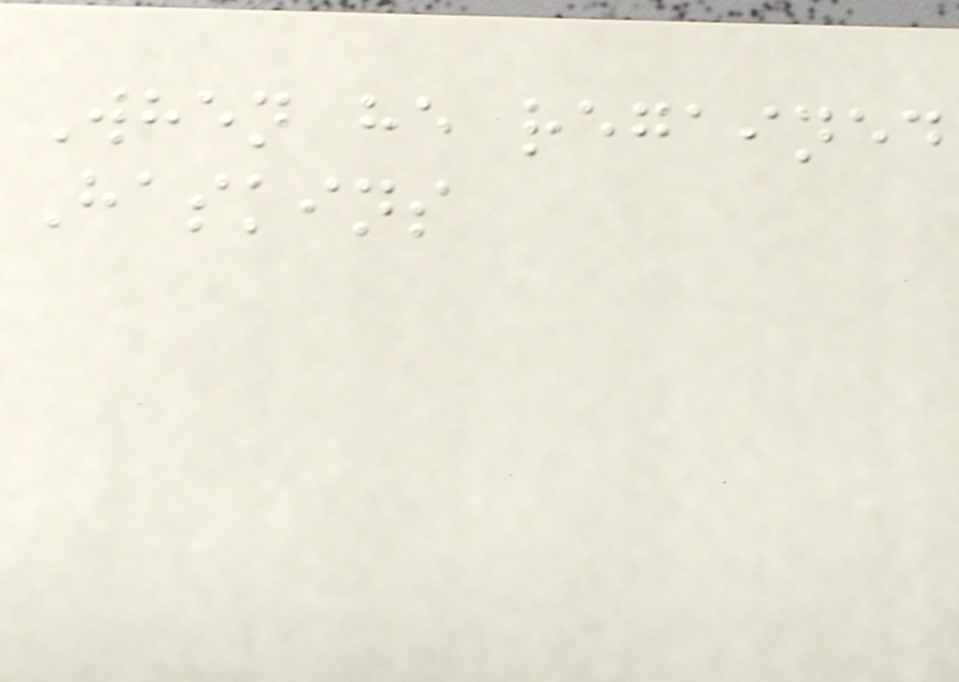When he regained
Haskins
